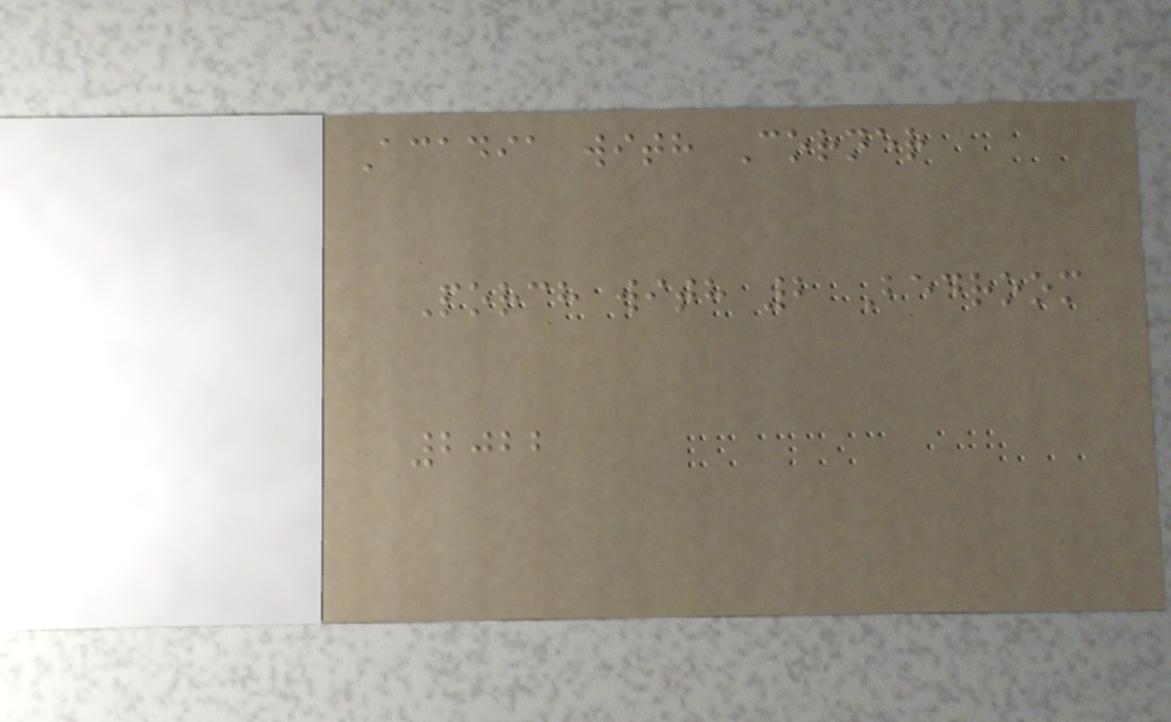Acadia with Corner
Porch with 2 Bedroom
2022
